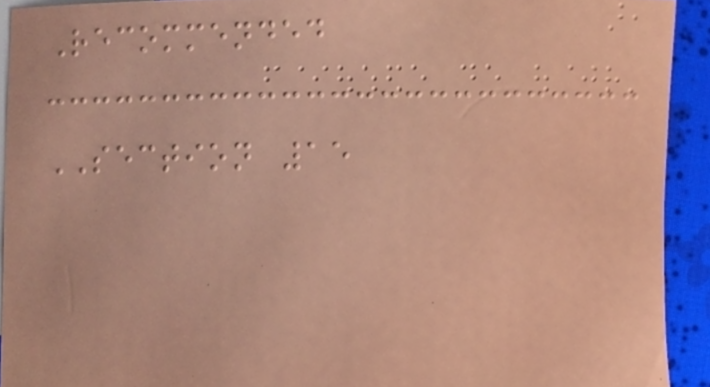Recommended
SECTION 15
